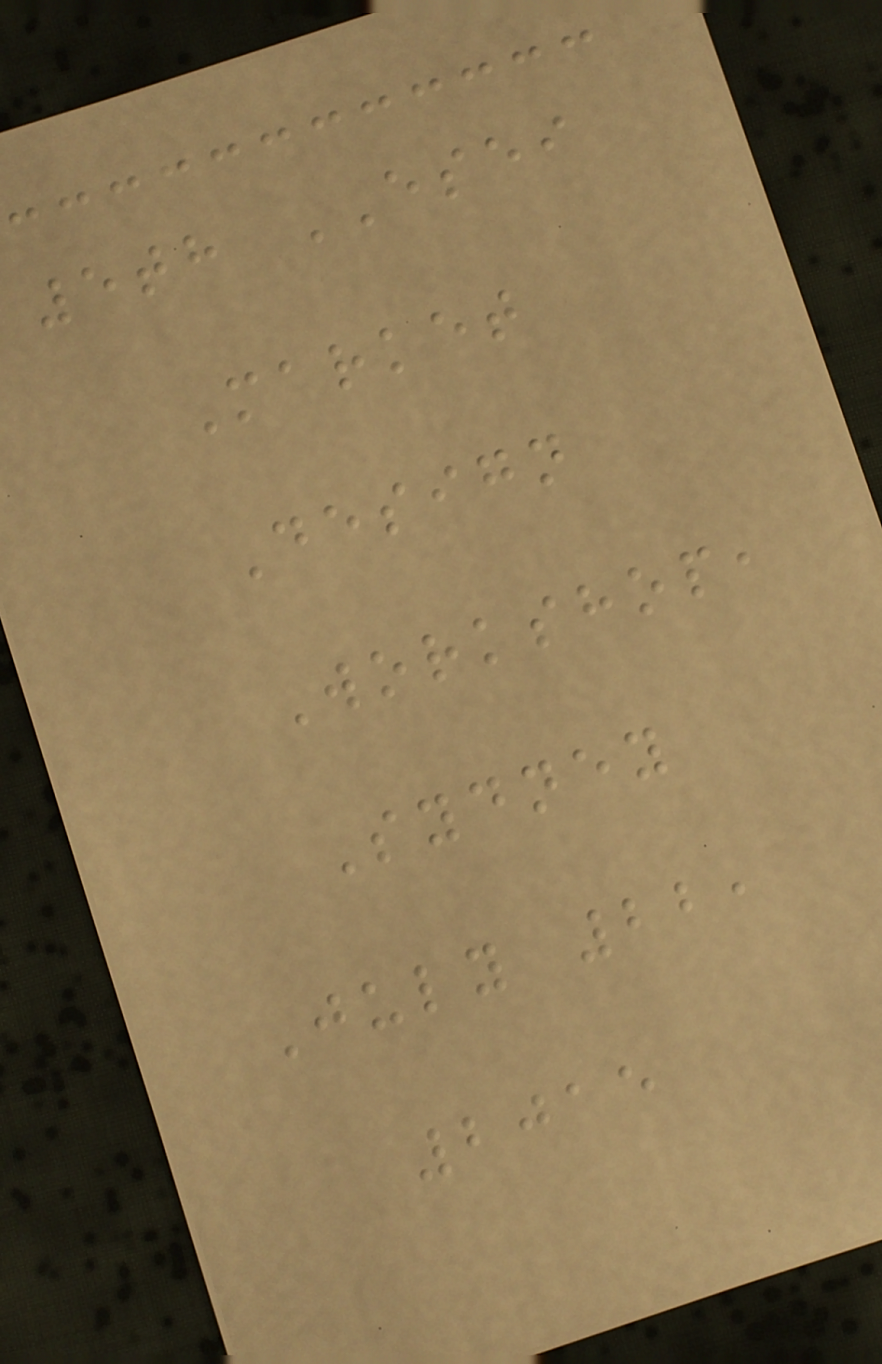5th ESEI
Market
Design
Workshop,
Sydney
July 22,
2015
